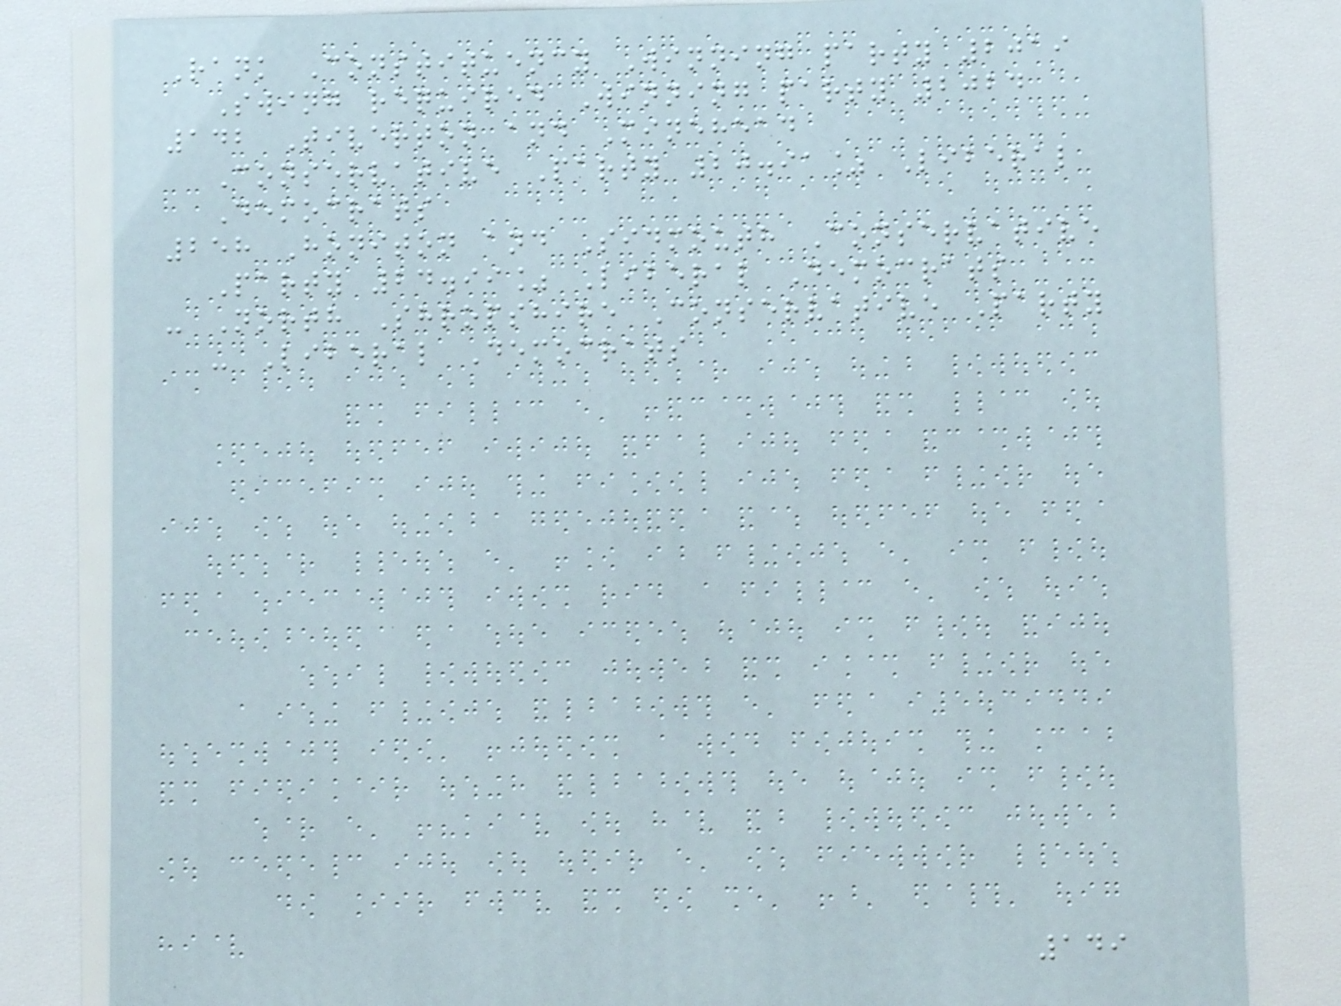Rank Constituency Winning party 2019
Swing required Winning party 2024
142 Tiverton and Minehead
Conservative Party 20.91% Liberal
Democrats
258 Honiton and Sidmouth Conservative
Party 24.99% Liberal Democrats
- North Shropshire Conservative Party
- Liberal Democrats
149
